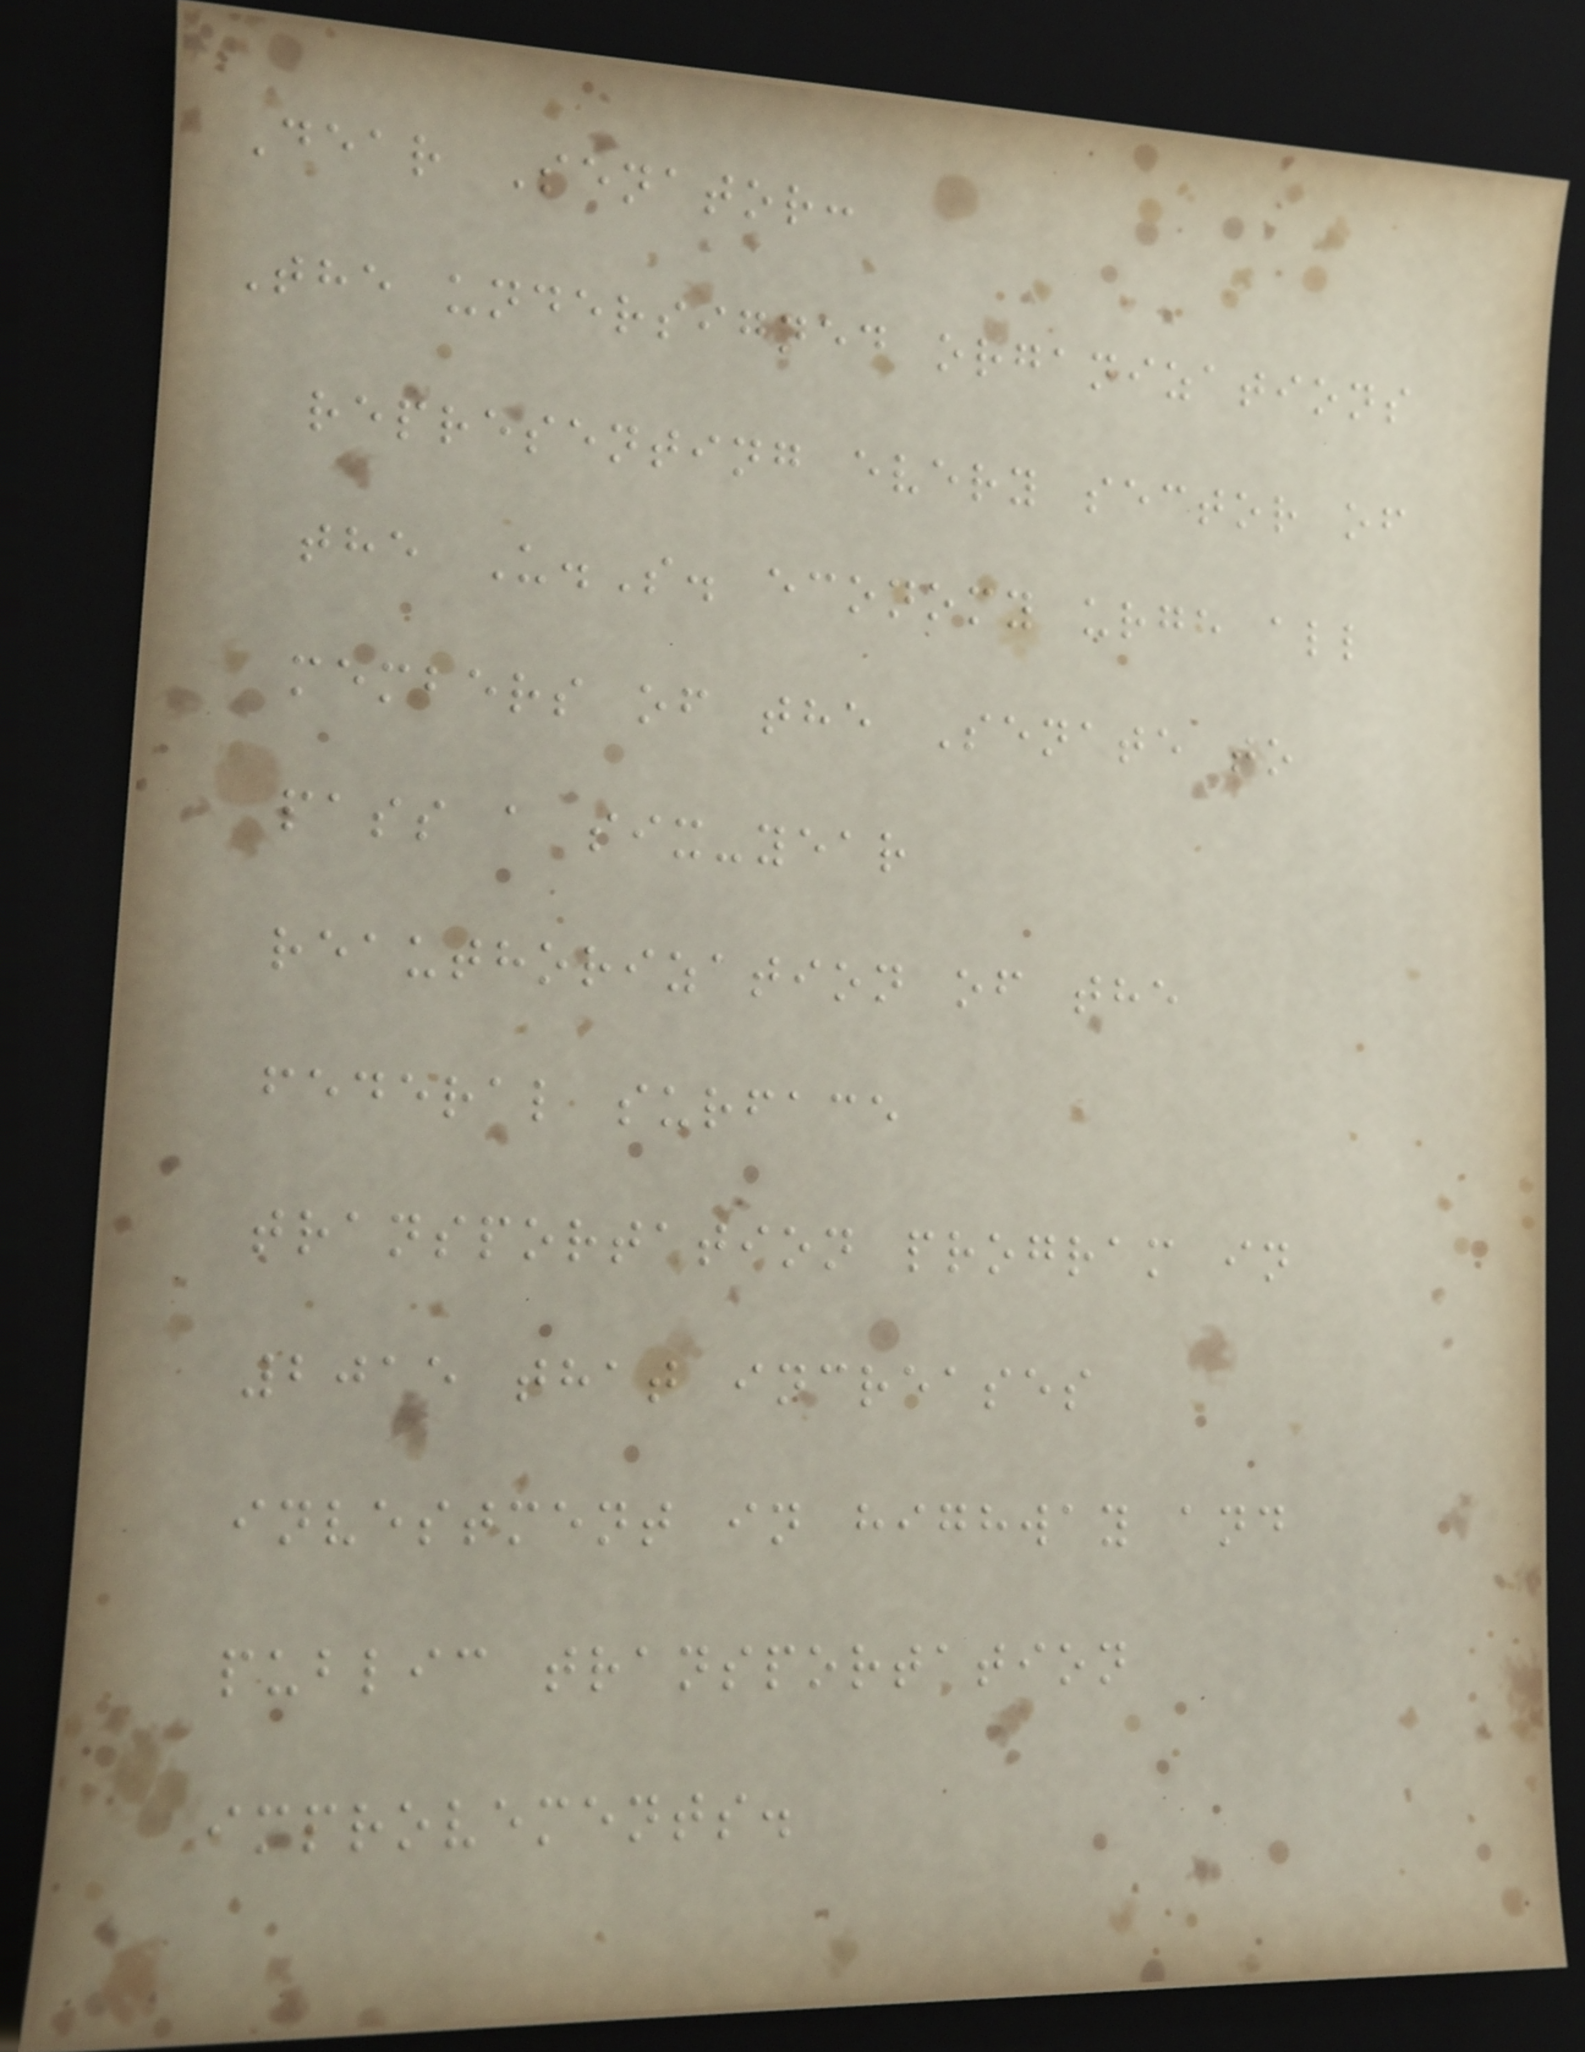Dear Senator:
The undersigned organizations
representing every sector of
the U.S. economy urge all
members of the Senate to
pass a six-year
reauthorization of the
federal surface
transportation program in
2015 that increases
investment in highway and
public transportation
improvements.
